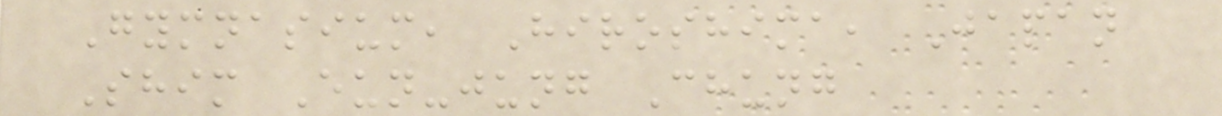Gymnasium, Hiroshima, Japan
Shim Eun-jung Chung
